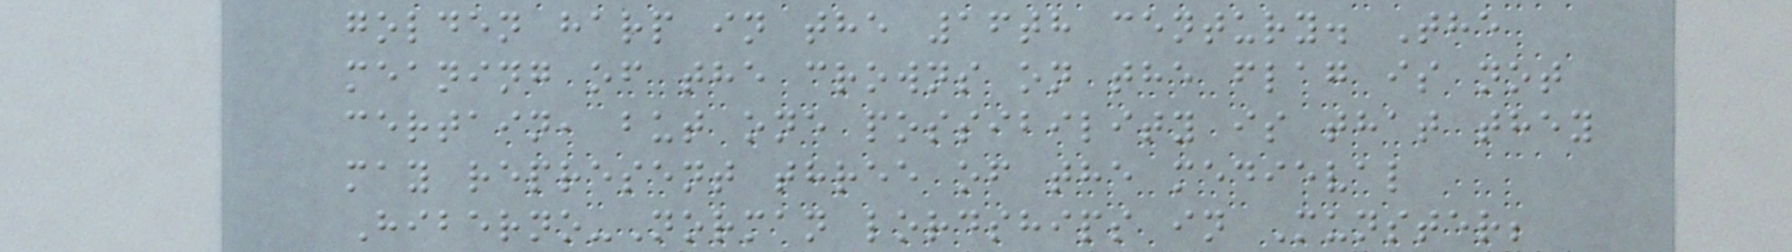golden harp in the 16th century. The
meaning of the crowns on the flag is not
certain, but one possibility is that they
may represent three of the medieval
Hiberno-Norman lordships in Munster;
